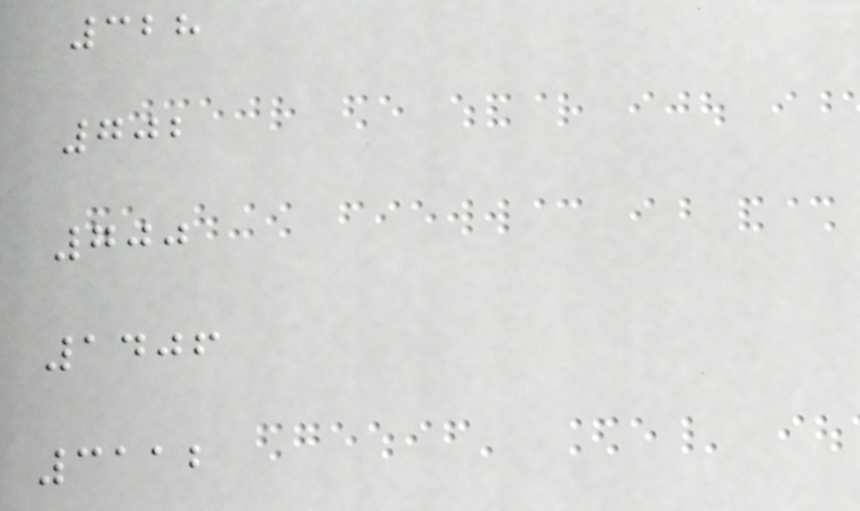328
702
700
1406
3112
